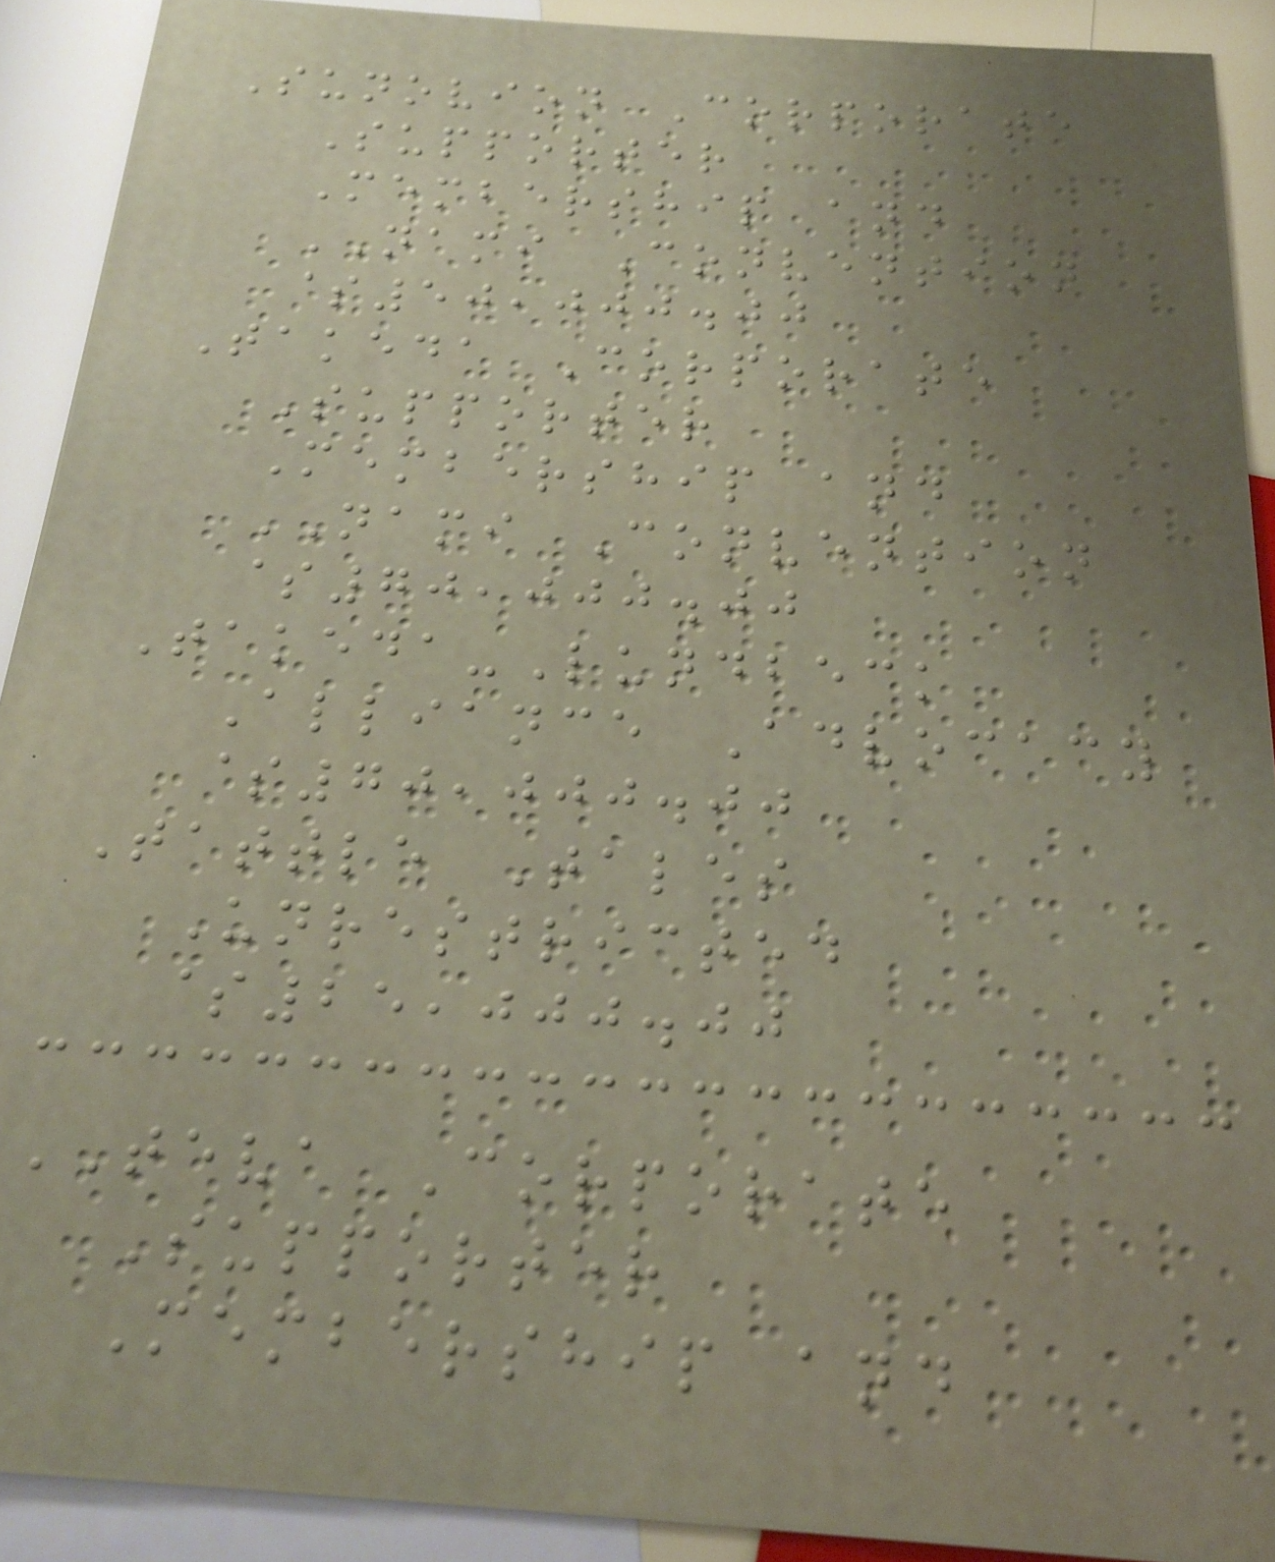Sunovion Corporate
Supporter
Membership and
NAMI Convention
$50,000.00
Takeda Corporate
Supporter
Membership and
NAMI Convention
$70,000.00
Takeda-Lundbeck
Alliance Advocacy
$70,000.00
Tattle Tales
Unrestricted
$25,000.00
TEVA Corporate
Supporter
Membership and
